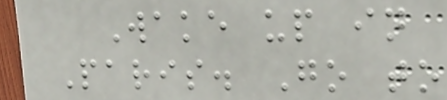Wake up in
Paris. Go to
